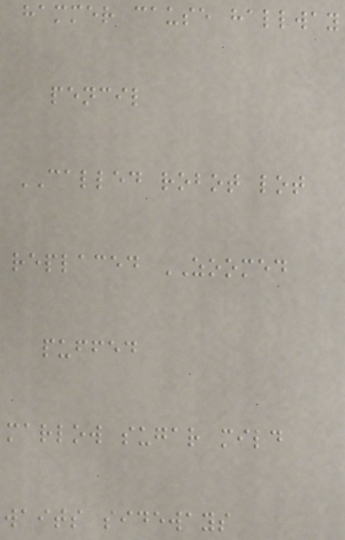hammer cause hallway
pencil
CALLED robot lot
replaced ZOOMED
puffed
marlow sugar mild
waits sideways
